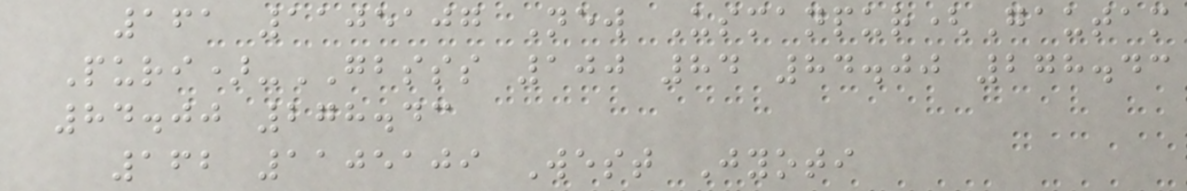161 1105107 New Usmanpur(Gautam
Puri)-GBSSS 100 84 84.00 278.43
84.00 278.43
162 1105109 West Jyoti
